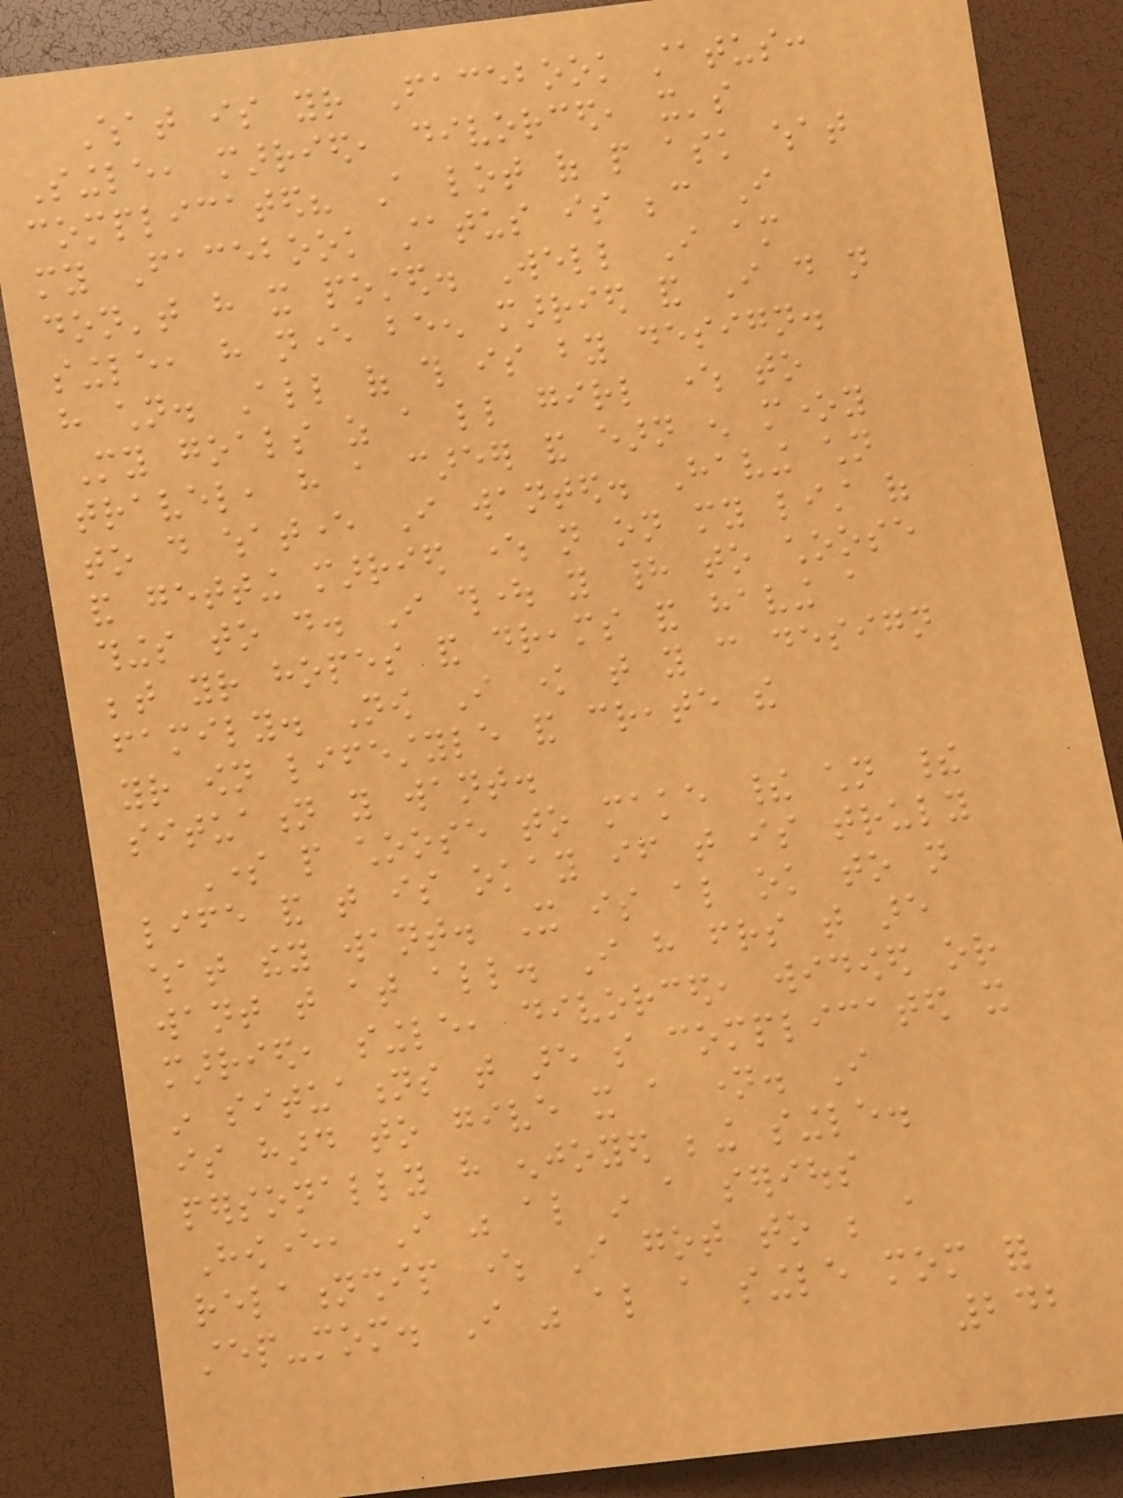What is your Facebook status:
Single, married, divorced, it's
complicated? A lot of people ask what
my Facebook status is because I
don't have it posted. Well I am
single, have never been married and I do not
have children. All of this is by design.
My goals as a little girl where to
travel, have a career and earn enough money
to do whatever I wanted. Having children
and getting married where not on my list of
things to do. I thought you had to choose
between your hopes and dreams and having a
family. Now I know that you can design
your own lifestyle and create the
situation you want.
Some people choose to make their children their
life and that is okay if that is truly
what they want. It is also ok to not
want that at all. I have friends that are
married, single, divorced, widowed or
in situations that are so complicated it
is hard to give it a name. I
personally have enjoyed being single.
However, I was also in a serious
relationship where I got to be a
step-mom. I was also a single mom for
242
